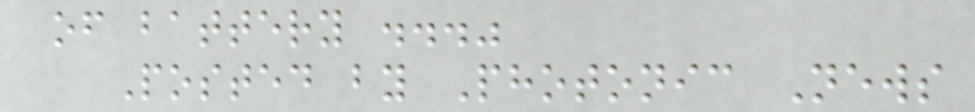of battery ..."
Posted by Photonic News
